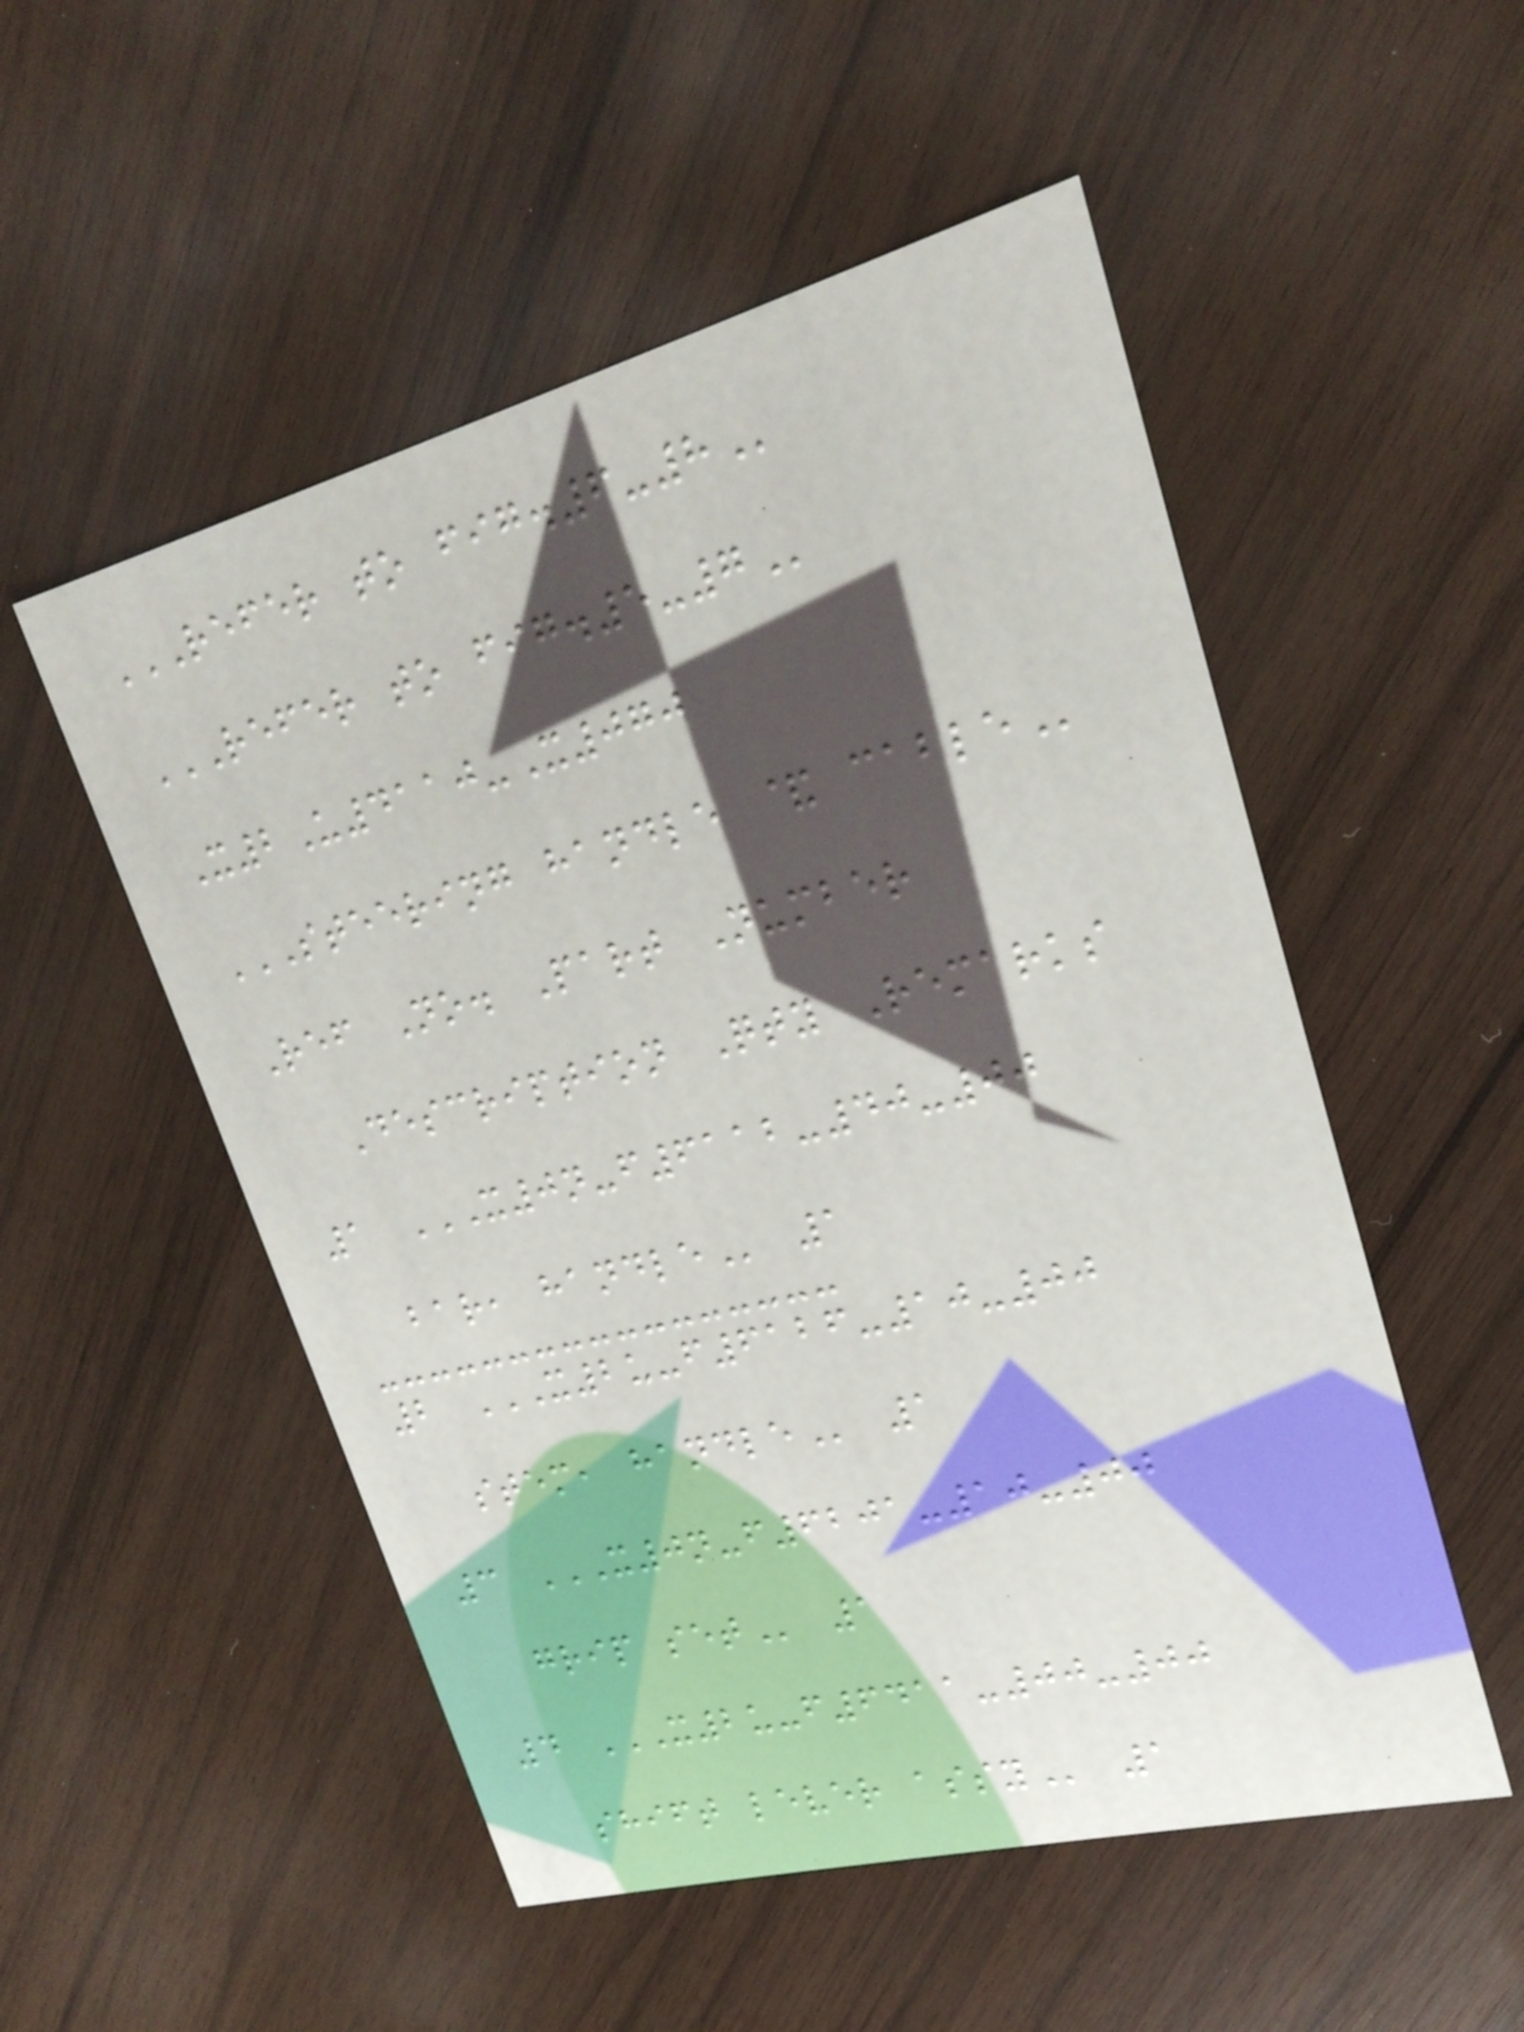REFER TO FIG.6-8
REFER TO FIG.5-7
X2U4110-X070
STEERING HANDLE & CABLE
Ref No. Part Number
Description Qty Remarks
1 X0N-F6112-40-00
BAR, HANDLE 1
2 X2U-F6126-10-00
STEM, HANDLE 1
3 X0N-F6201-10-00
GRIP SET 1
4 X2U-F6411-00-00
SHIFT LEVER ASSY 1
